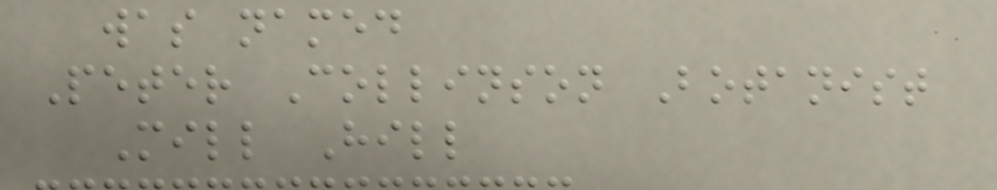was named
Peter Collinson Botanist
Mill Hill
